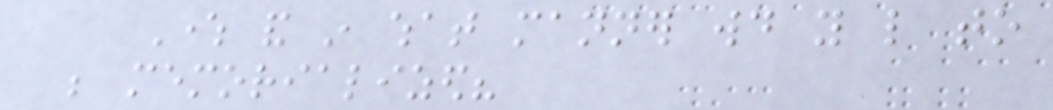Where and in what manner would you like to
be memorialized?
